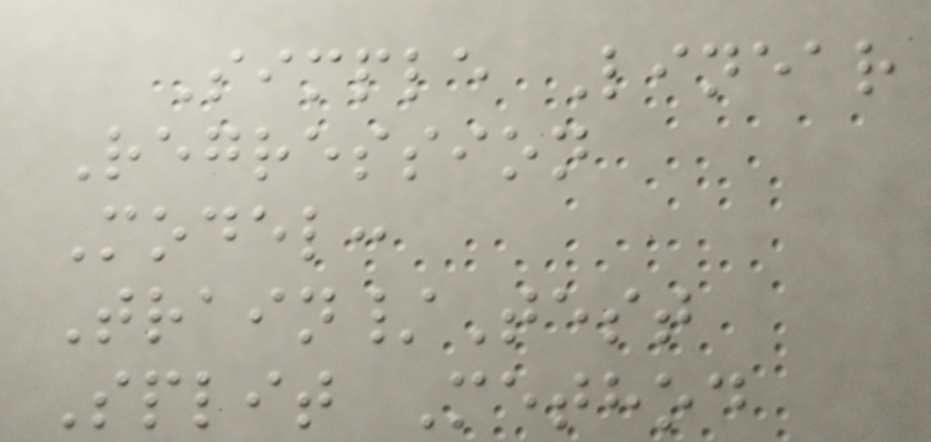Simple Linear
Regression
Model:
Train/Test
Split Method
